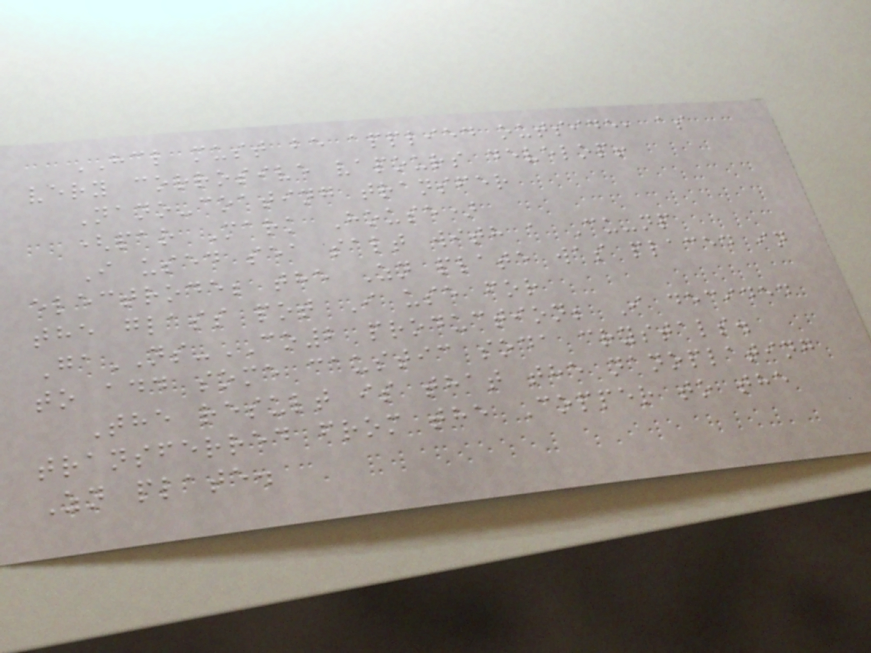HCL must be applied outside, as
very corrosive vapours develop!
Nano-coating transfer
(par Mark House)
I used sea salt with a Cu-np
electrode; the Zn plate was placed in
the glass pot I use for
GaNS-CO2 production; I decided
to add some caustic soda crystals.
The result is that the nanoplating
transferred from the Copper to the
Zn plate.
